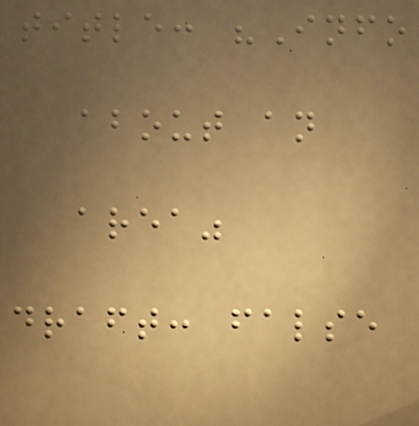title: "Info
about an
area"
draft: false
